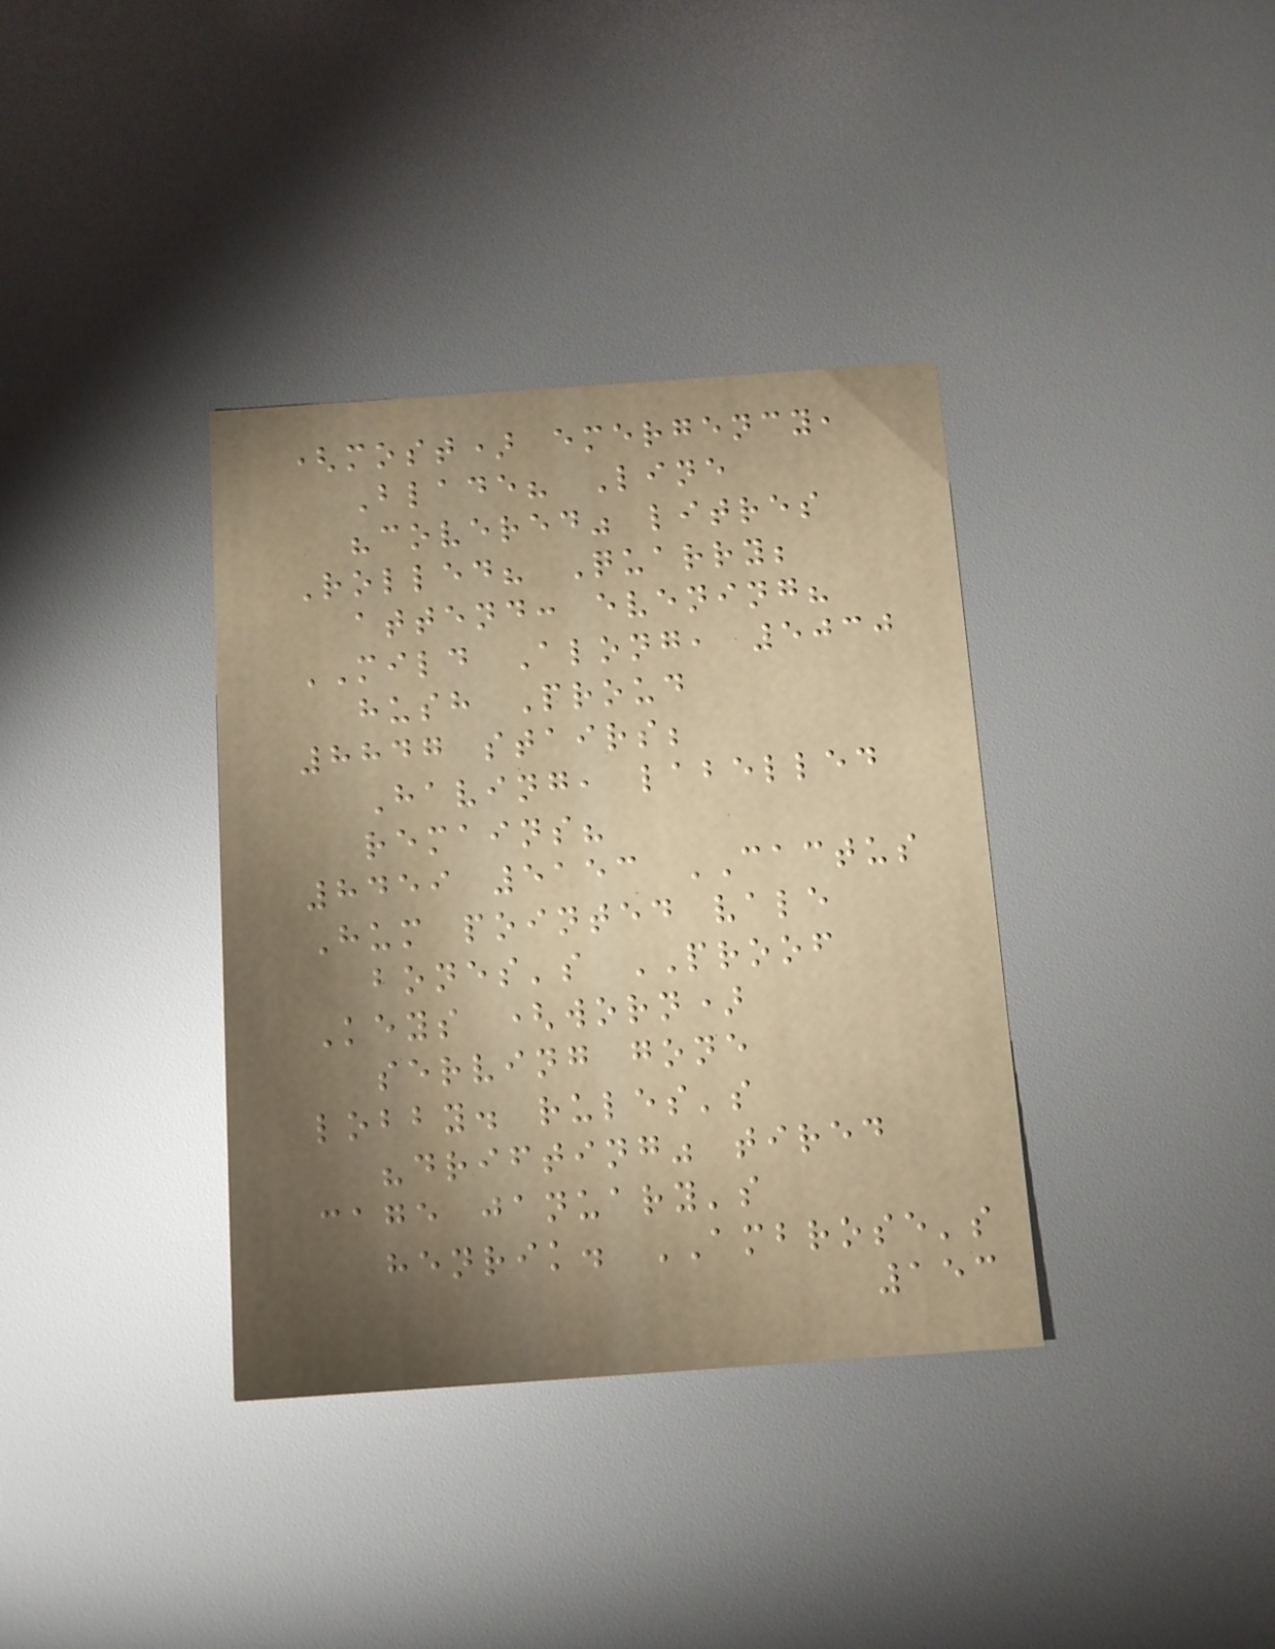(most) emergency,
Blade? Line
"covered" litres
Rolled? Quarry;
attend: evening?
MILD Along, 5030
hush Proud
8847 stairs;
Having, labelled
remains?
8459 5153 CACTUS
Hum pointed vale
bones's PROOF
Keys (worn)
serving gone
lobby. rules's
"drifting" tired
cage january's
henrik. AMBROSE's
153
